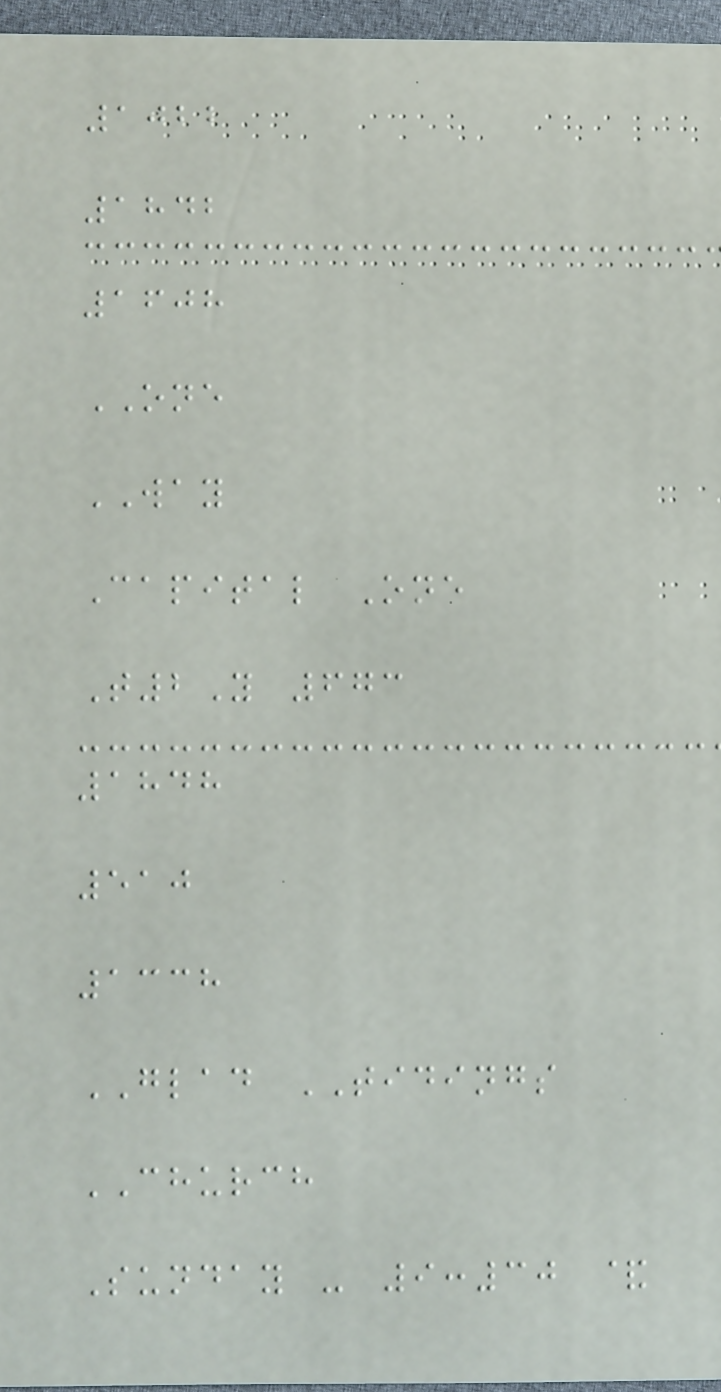1022
1842
1608
ONE
WAY
Capital One
T2Y 673
1848
510
1338
GLAD TIDINGS
CHURCH
Sunday - 9:30 &
